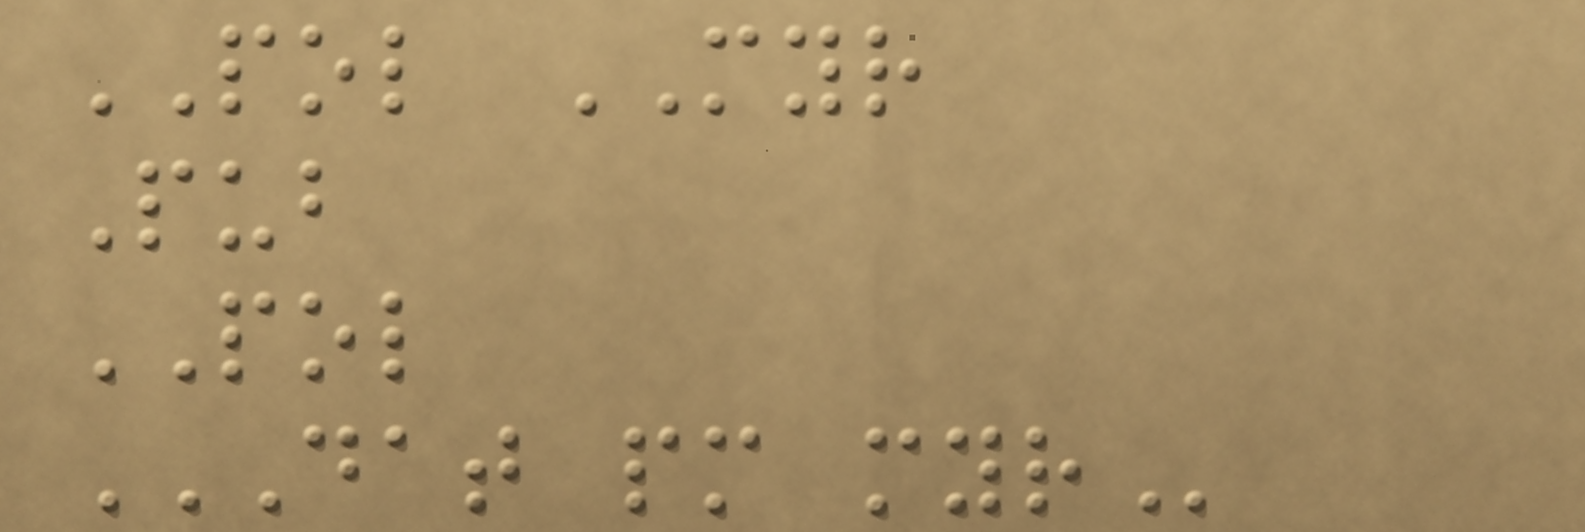POL MYR
Pub
POL
DAT PM MYR
